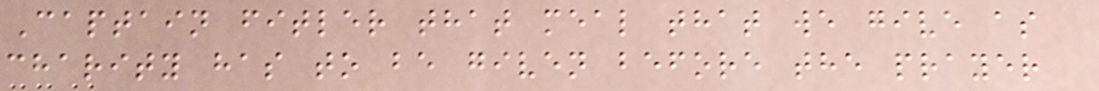Captain fitler that meal that we give as
charity has to be given before the prayer
